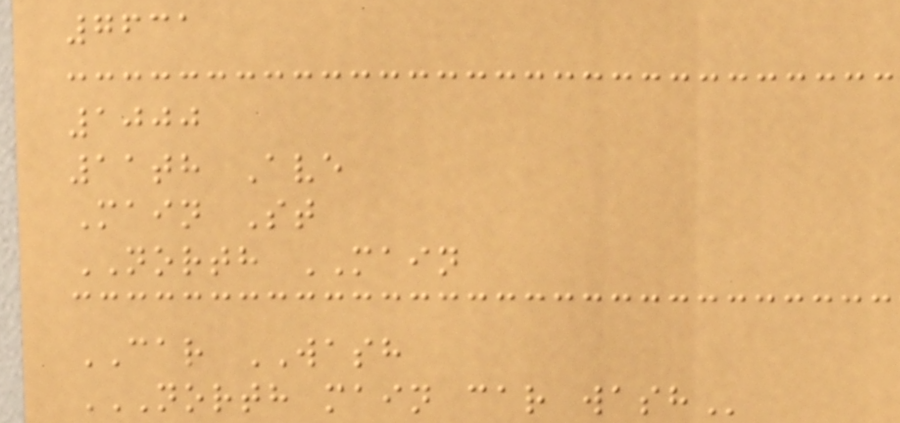7631
1000
11th Ave
Main St
NORTH MAIN
CAR WASH
NORTH MAIN CAR WASH
